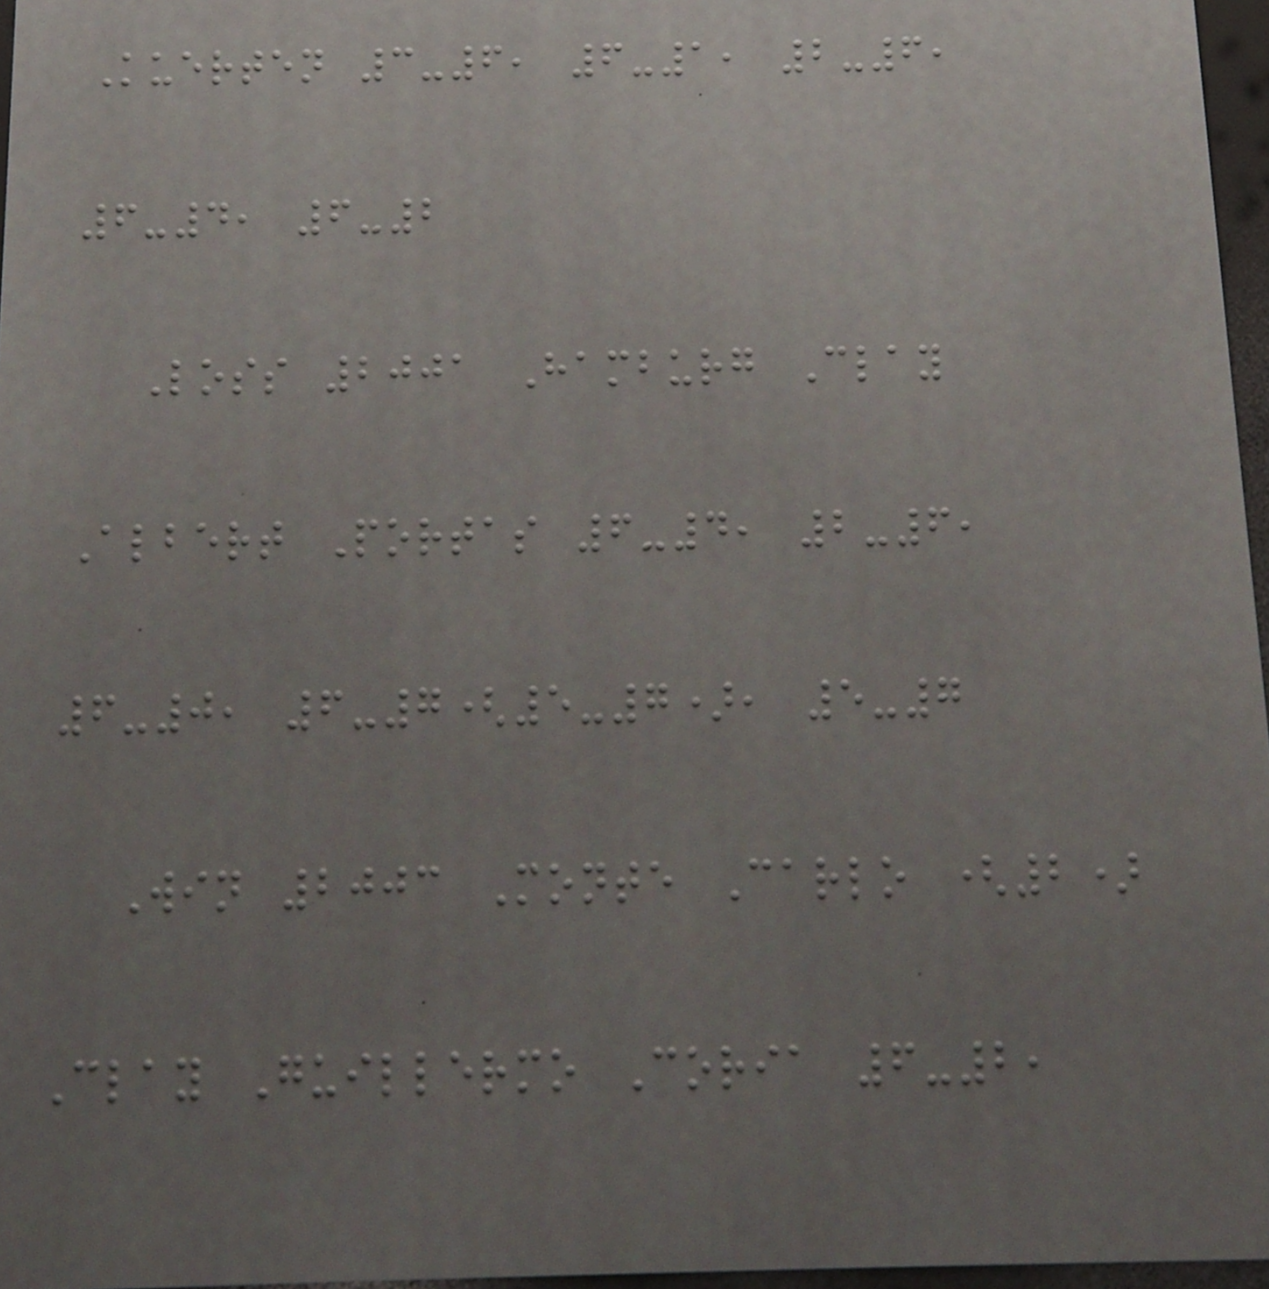Kuerten 3-6, 6-1, 2-6,
6-4, 6-2
Loss 2001 Hamburg Clay
Albert Portas 6-4, 2-6,
6-0, 6-7(5-7), 5-7
Win 2003 Monte Carlo (2)
Clay Guillermo Coria 6-2,
